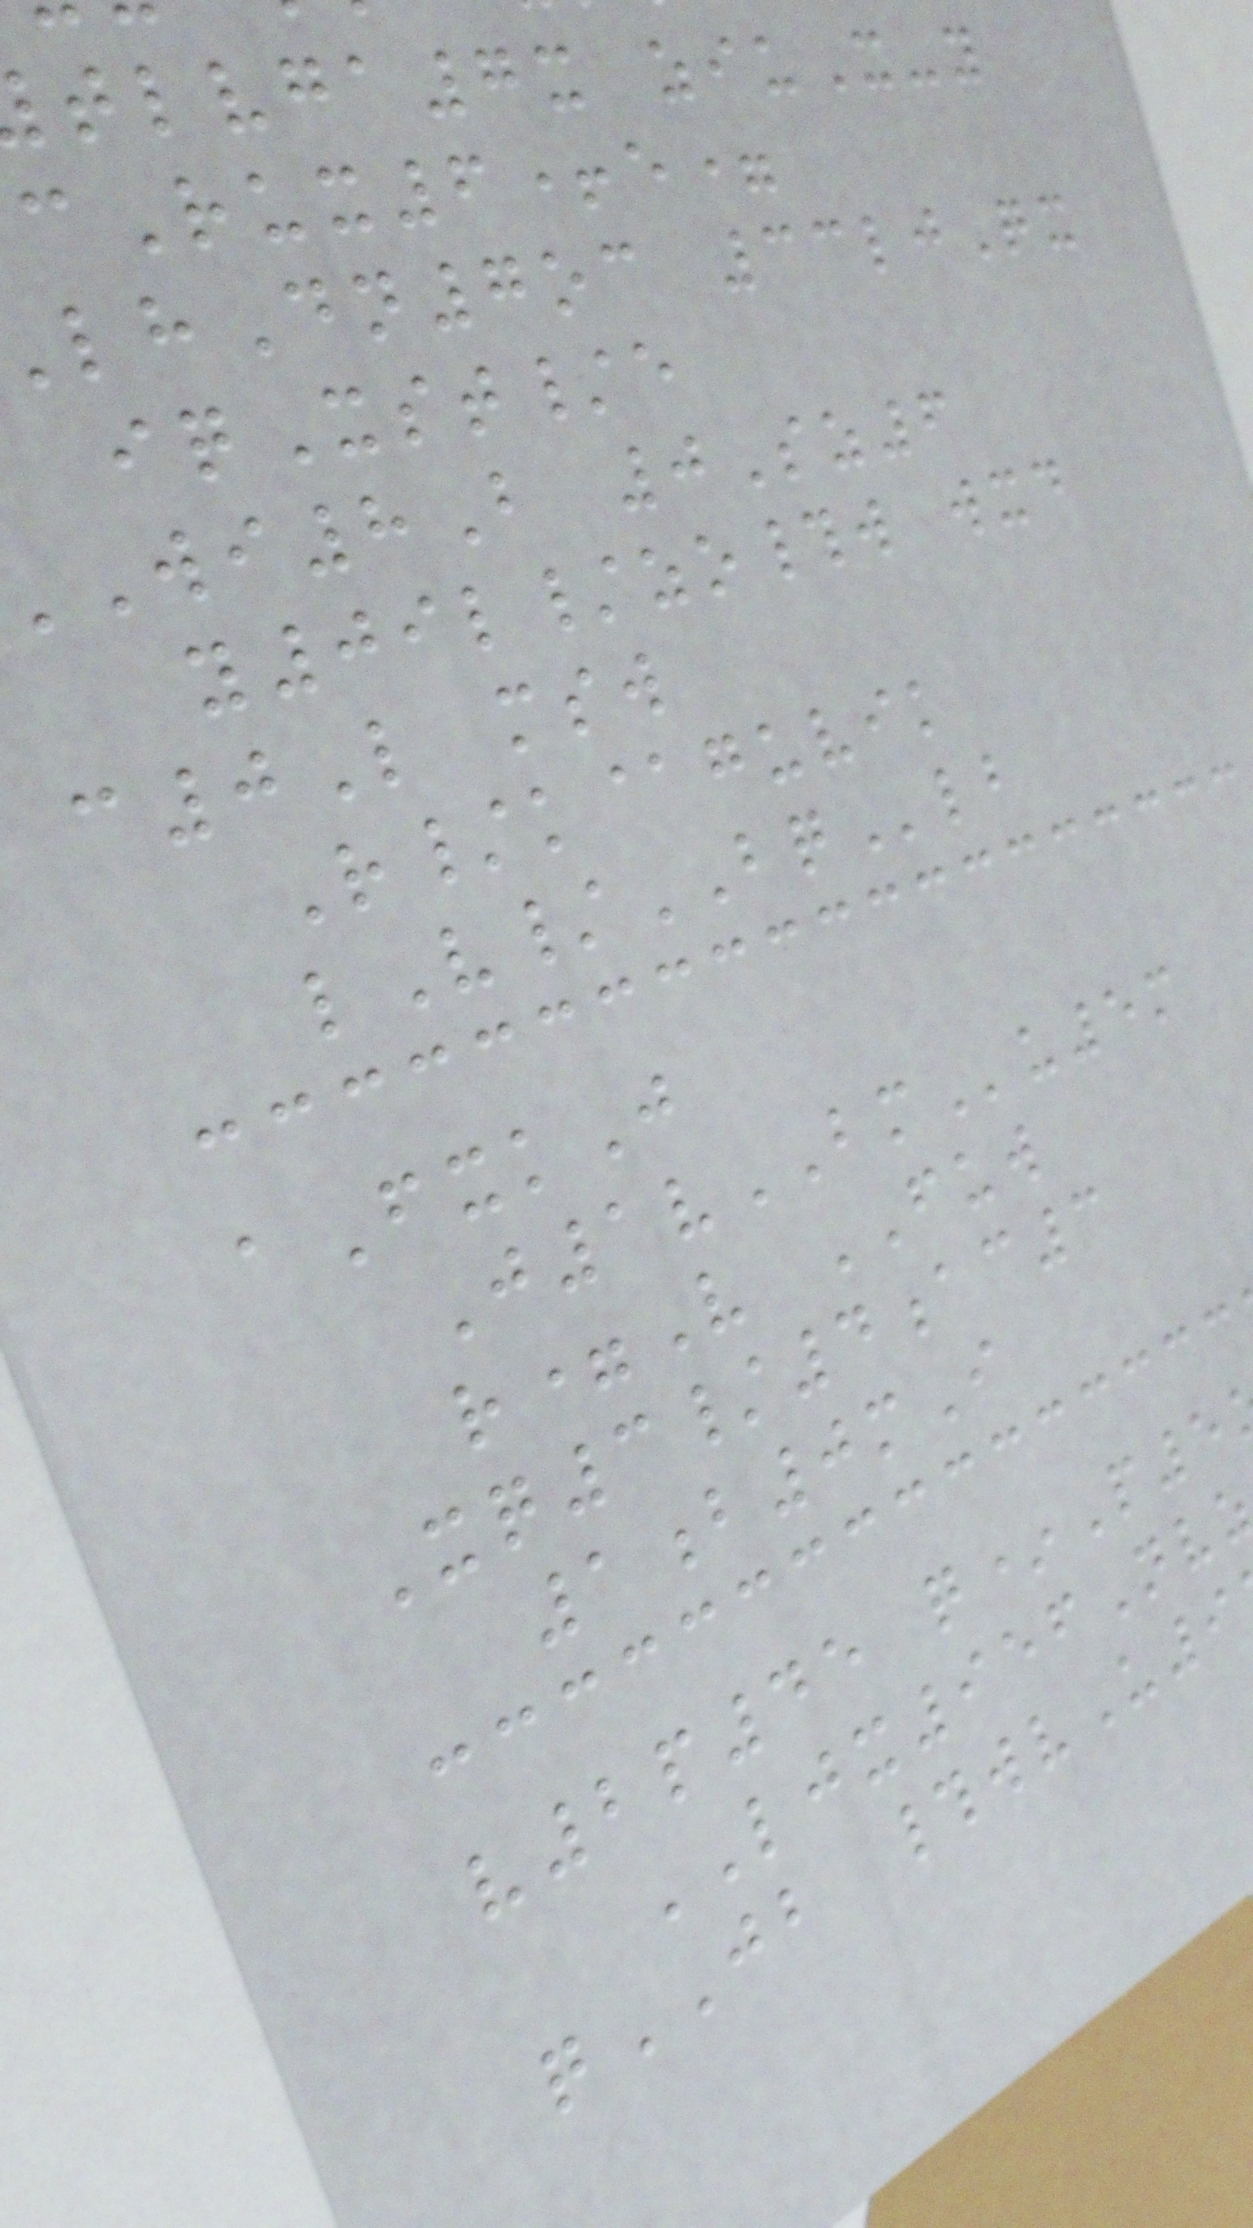tlvga7x ziuX-y
cRux6+e=
hDn7oc 33ljQx
iqXst/e
8B 0Sz6
y09l/zo#w wxd
c0L msw
R/k@guvik
lV/BQlb
aFxkJ
J1vBMu5m
r=V FUW
Xq3/4ac3
1b0mI
v2p45 q*P5
LJX956Nvz
qJB #wvU9
